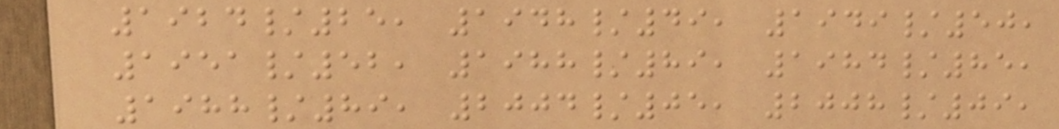1924/25, 1948/49, 1949/50,
1951/52, 1988/89, 1984/85,
1988/89, 2004/05, 2008/09,
